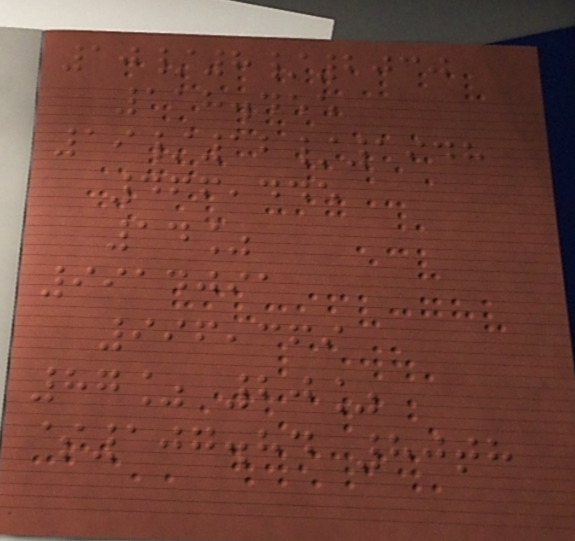10/8/2030
118.455
19/12/1948
466,445
14%
9914091
996,369
87% 20%
$107.84 80th
